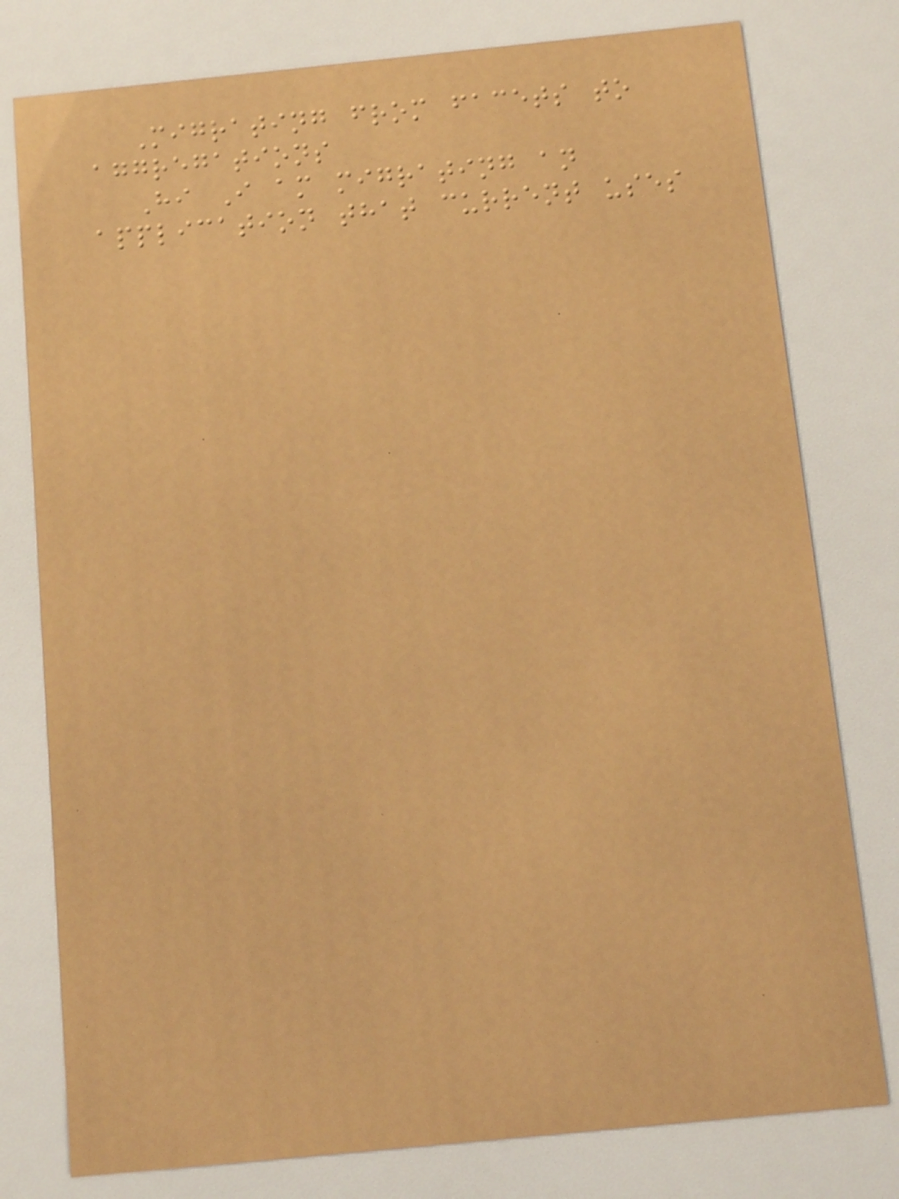Migrating from facets to
aggregations
Hi I am migrating an
application that current uses
